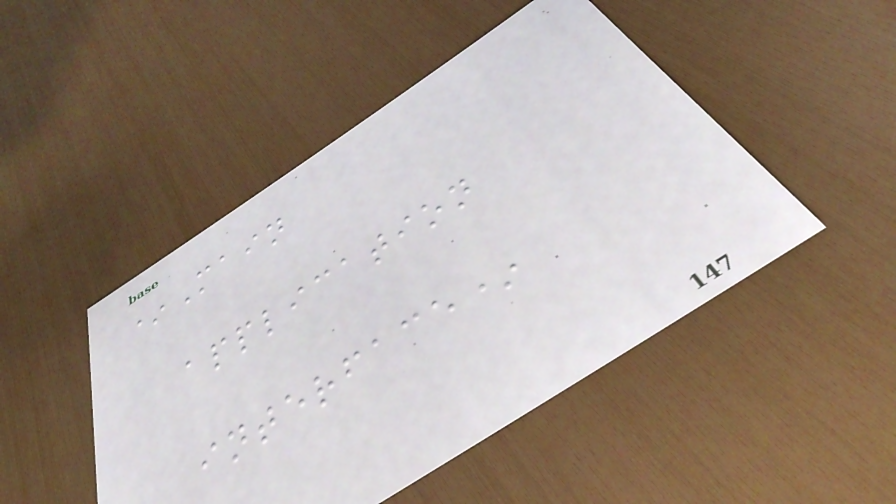*Main
application
interface*
